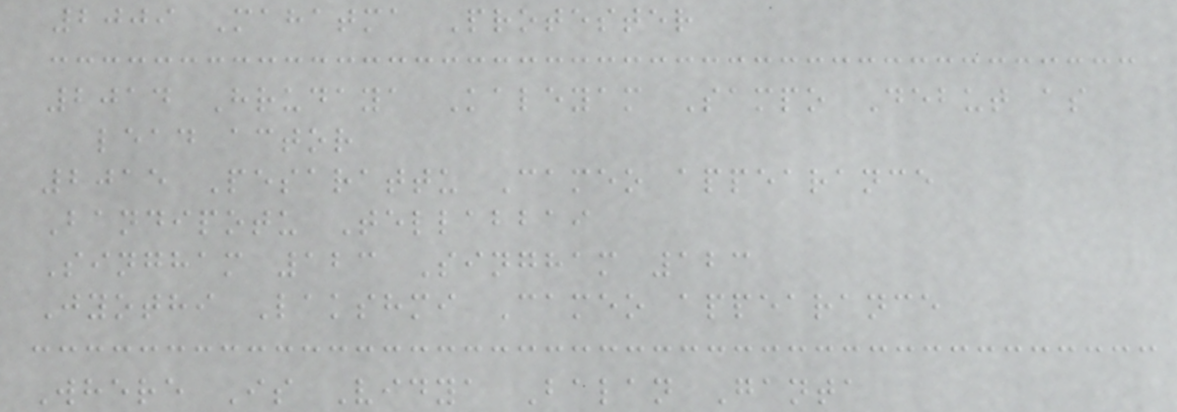2009 Mahatma Protester
2014 Hrudaya Kaleyam Sampo Debut as
lead actor
2015 Pesarattu Cameo appearance
Bandipotu Tellabbai
Singham 123 Singham 123
Jyothi Lakshmi Cameo appearance
Where Is Vidya Balan Ganta
